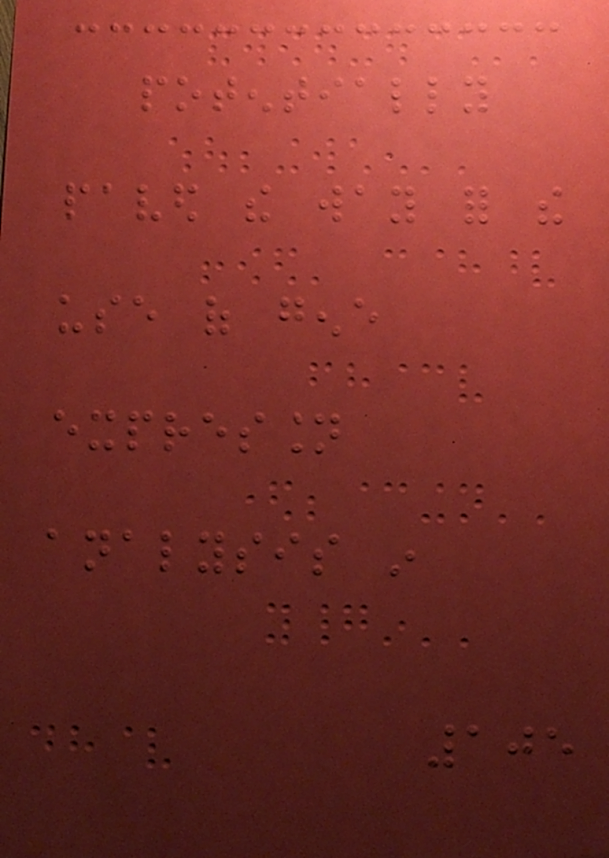potentially
paved the way for the
use of gene
expression
analysis in
105
